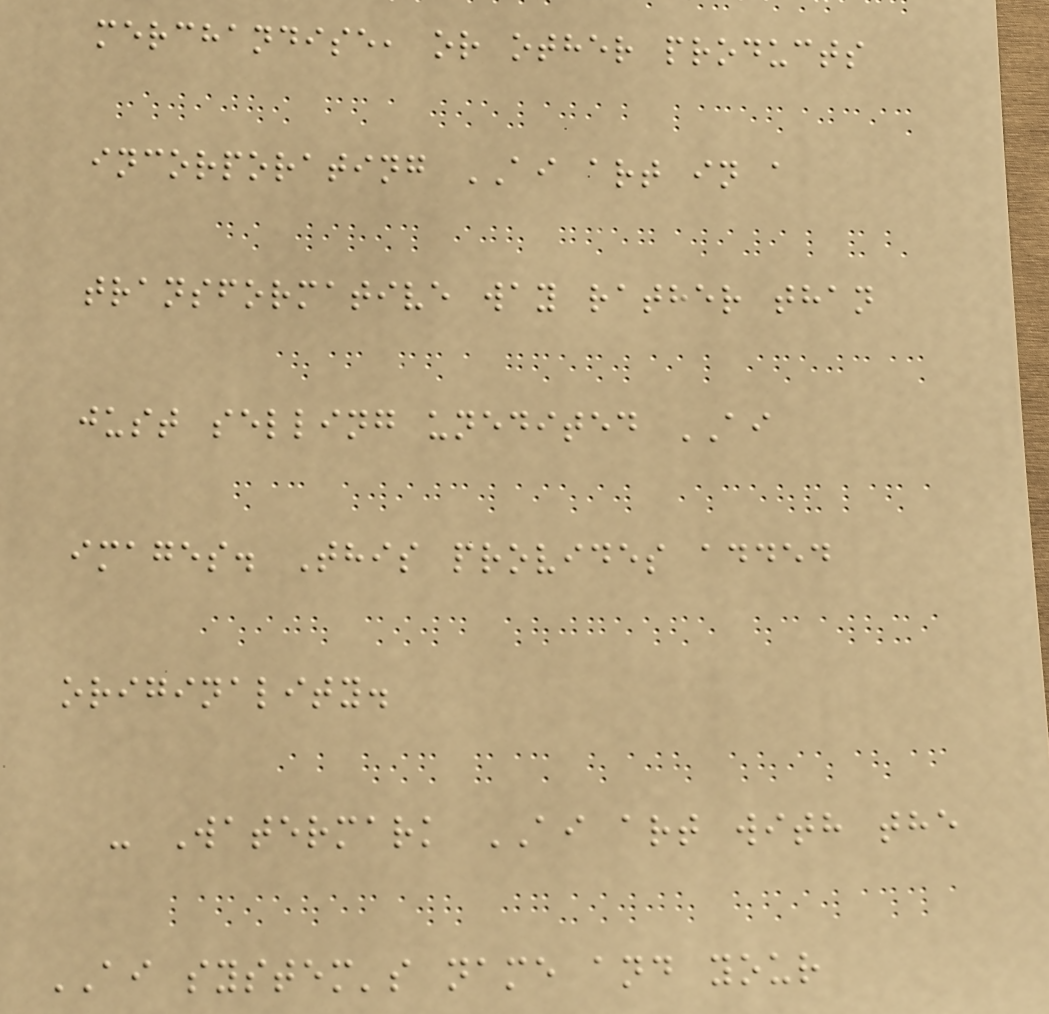merchandise, or other products
incorporating AI art in a
transformative way rather than
just selling unedited AI
images. This provides added
originality.
- Watermark AI art with the
AI system's name and your
